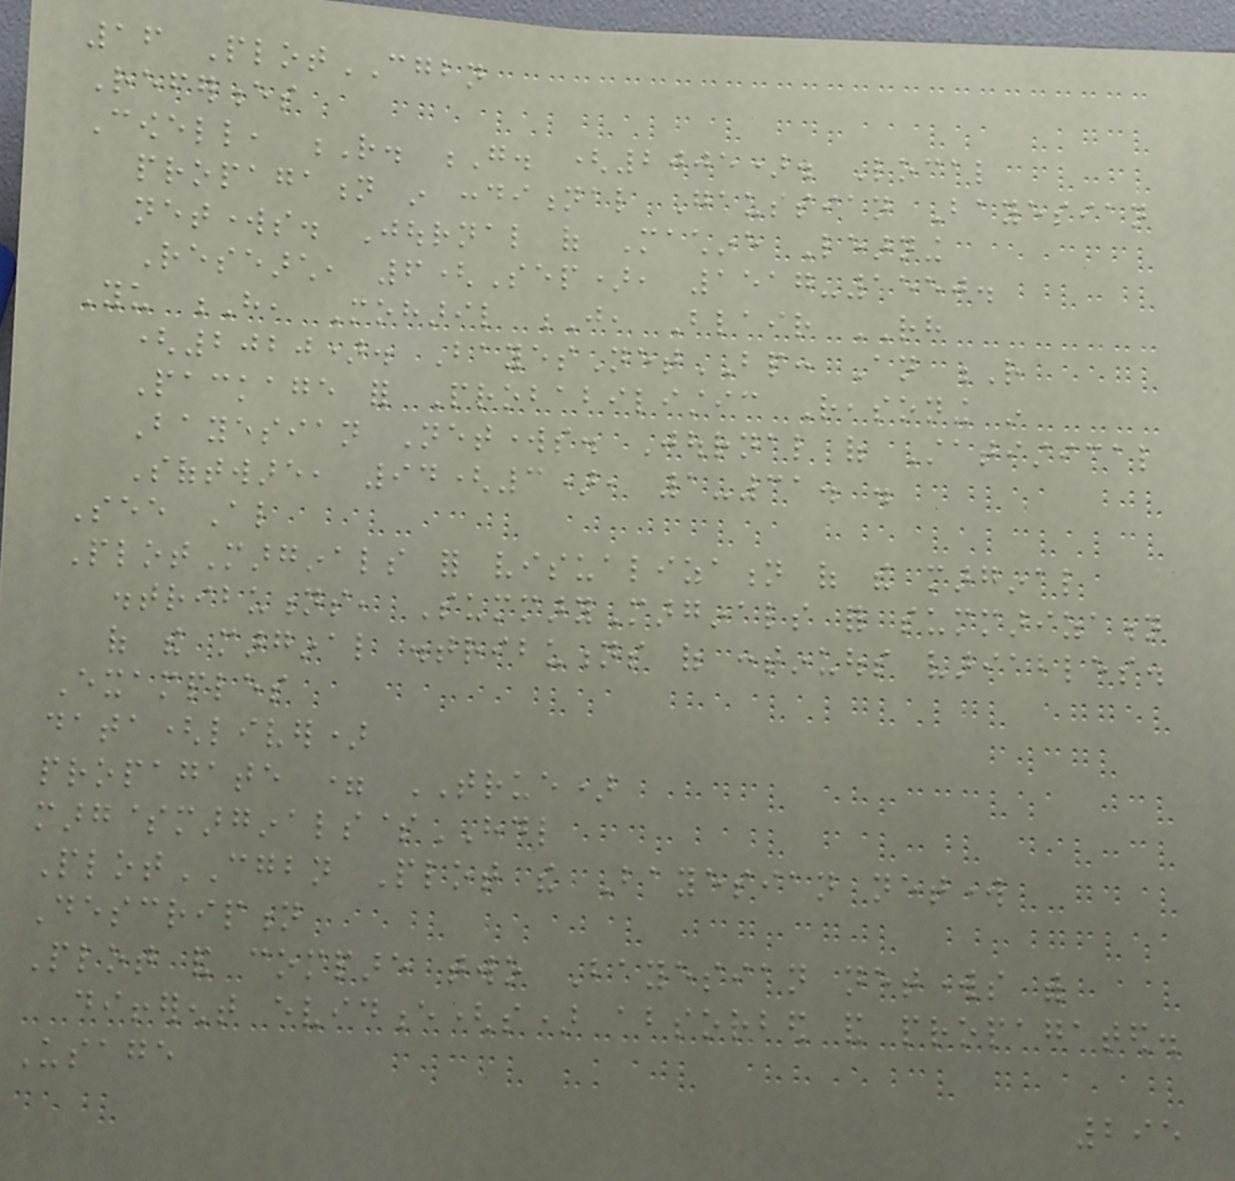16 PlotCGBN
References
Cowell, R. G. (2005). Local
propagation in conditional Gaussian Bayesian
networks. Journal of Machine Learning
Research, 6(Sep), 1517-1550.
Yu H, Moharil J, Blair RH
(2020). BayesNetBP: An R
Package for Probabilistic Reasoning in
Bayesian Networks. Journal of Statistical
Software, 94(3), 1-31. .
See Also
PlotMarginals for visualization of the marginal
distributions, SummaryMarginals for summarization
of the marginal distributions of continuous variables.
Examples
data(liver)
propagate = TRUE)
marg$marginals$HDL
PlotCGBN Plot the Bayesian network
Description
Plot and compare two Bayesian networks with
different evidence(s) absorbed and propagated.
Usage
295
